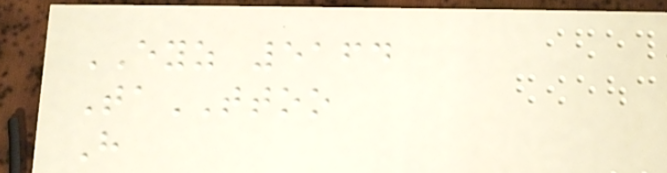EYZ 5164
TaTTOO
H
